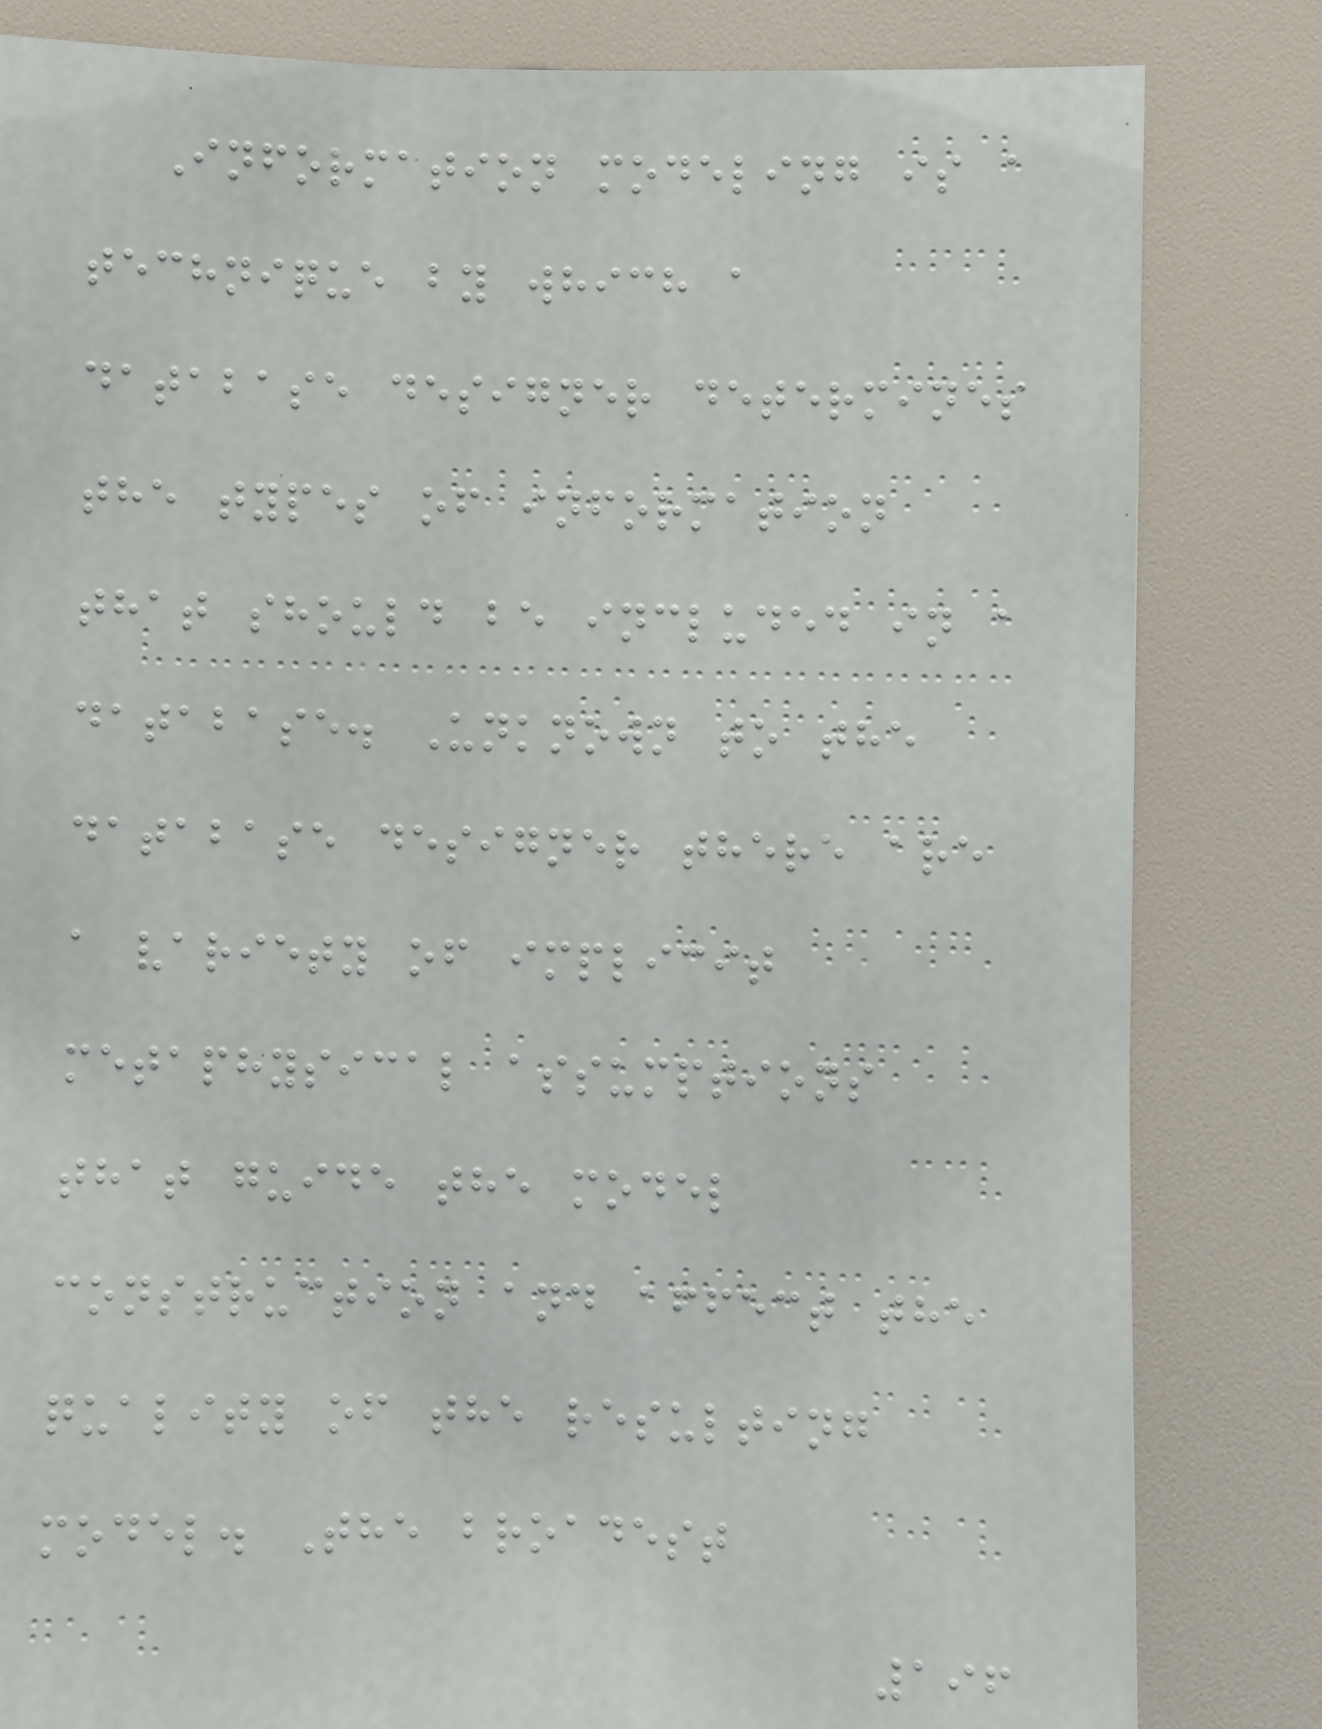Information modeling is a
technique by which a
database designer determines
the types of information
that should be included in a
database. Unknown to the
database designer there are
a variety of implicit
metaphysical assumptions
that guide the model
construction and affect the
quality of the resulting
model. The broadest
196
